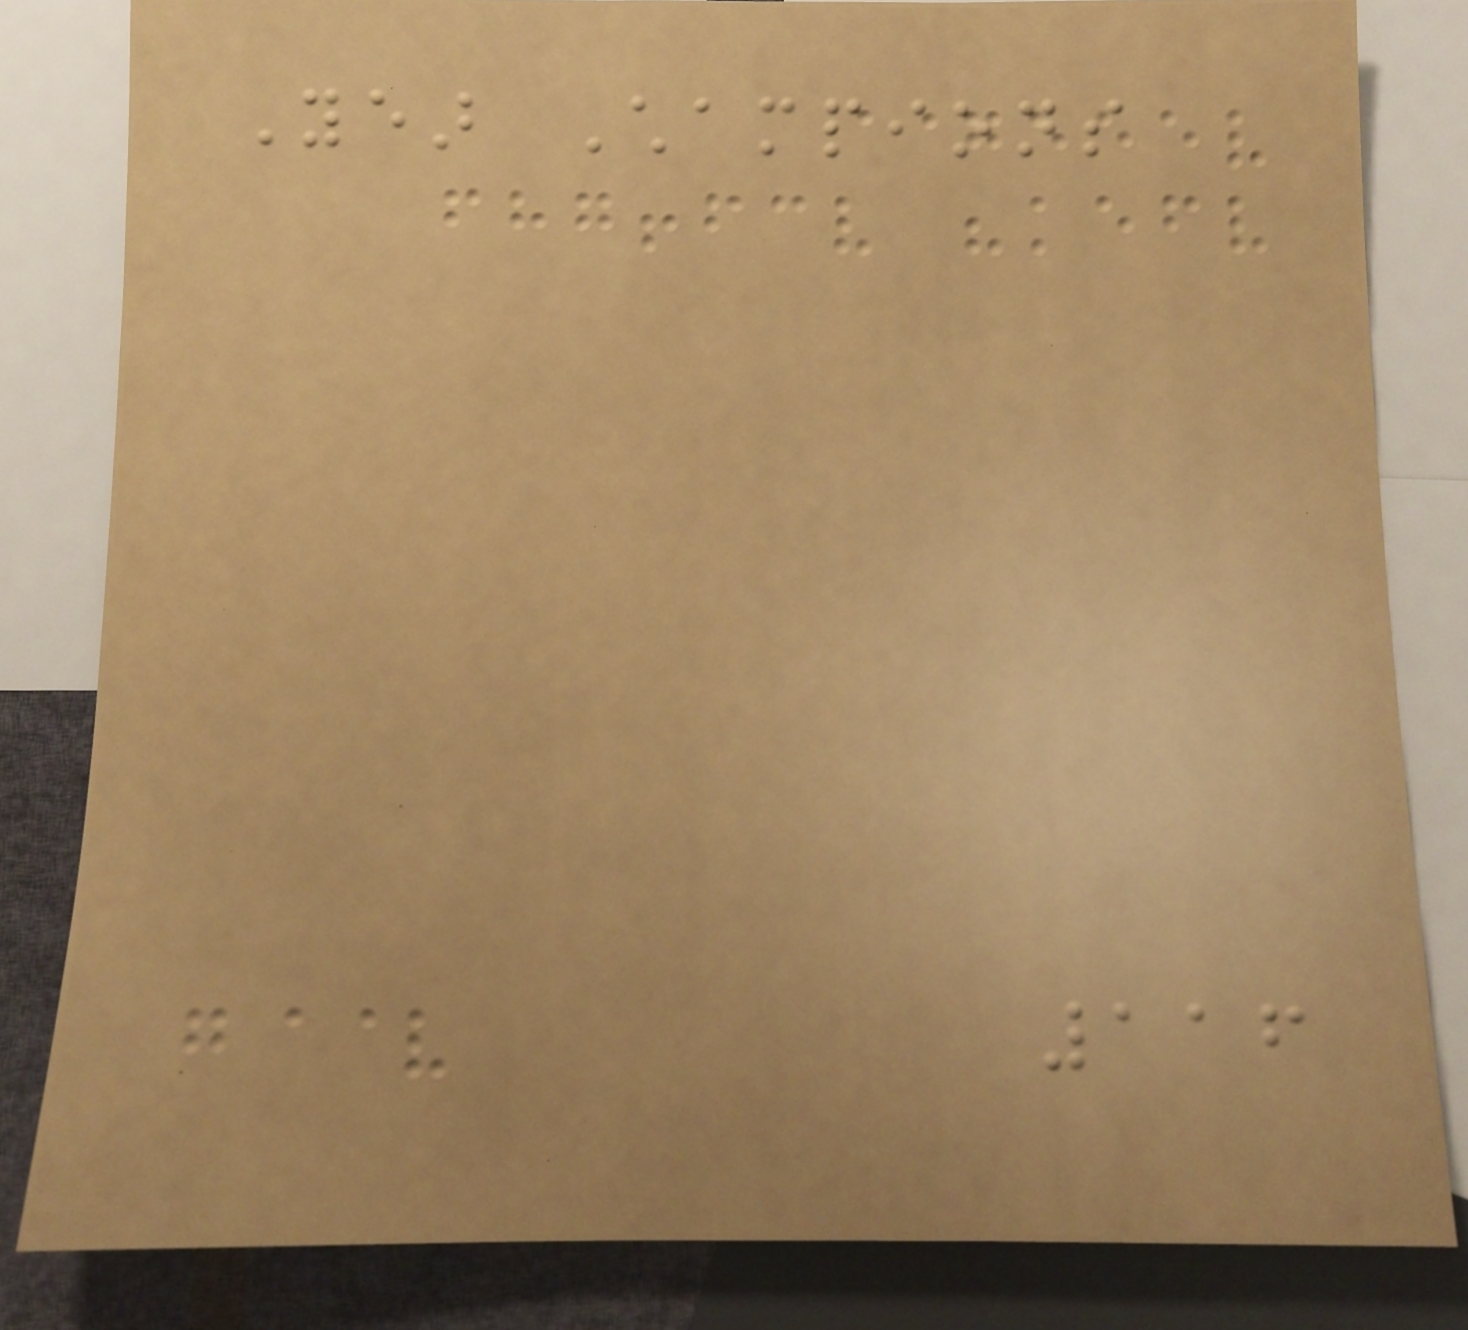Year Champions
116
